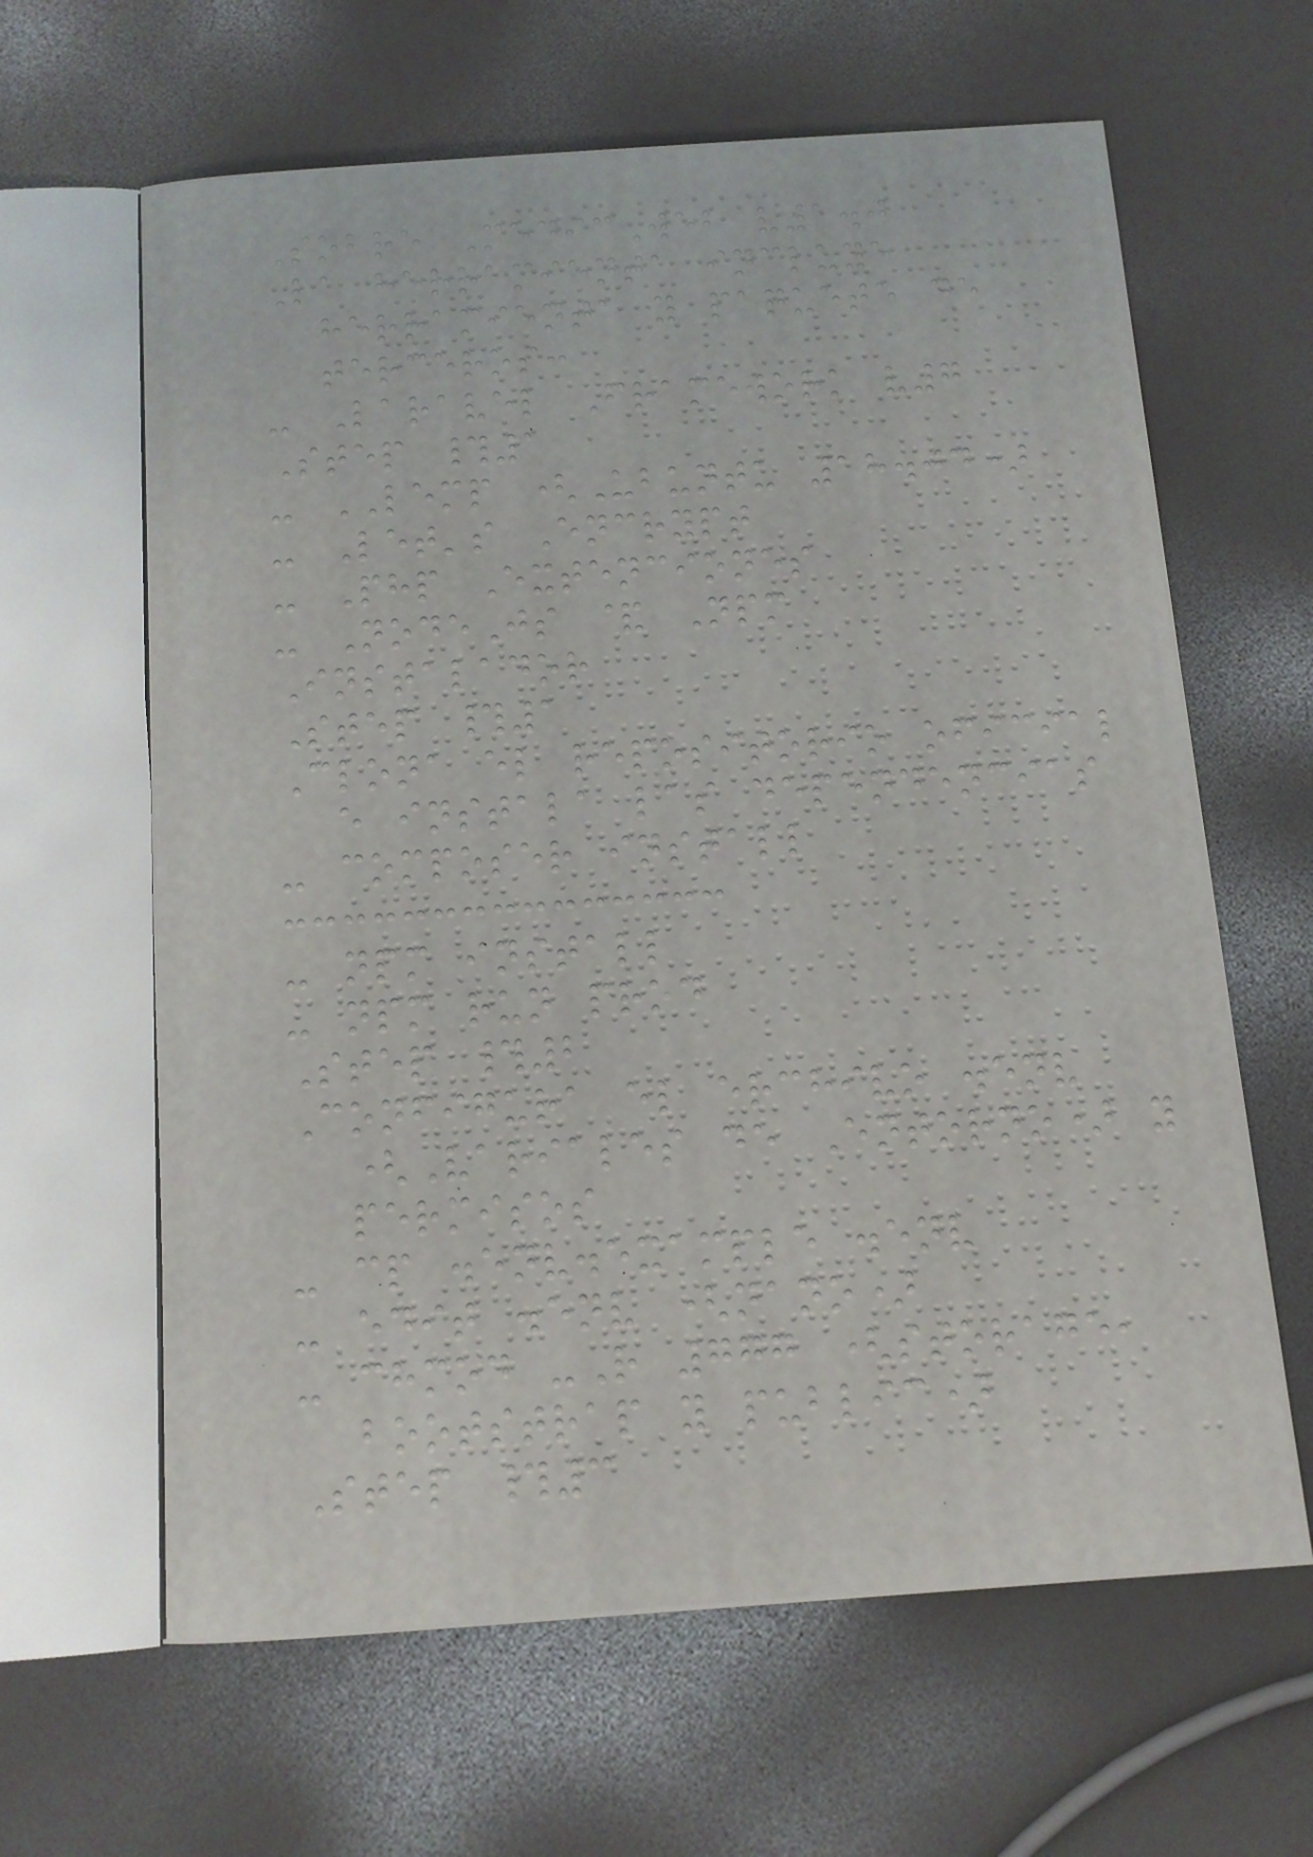Sobre MedicWeb v1.0
La herramienta incluye
herramienta y paquete de
terceros:
- Laravel Framework v7
Step #1
- LEMP (Ubuntu 18.04)
- Let's Encrypt
- Php Extenciones
- NodeJs & Npm
Instalador
Step #1
Clona el repositorio oficial
e instala las dependencias
- composer install
- npm install
- npm run prod
Step #2
Configura el erchivo .env
(Variales de Entorno) y
permisos
- cp .env.example .env
- edit .env (nano)
- chmod -R 777 (storage,
bootstrap y public)
Step #3
